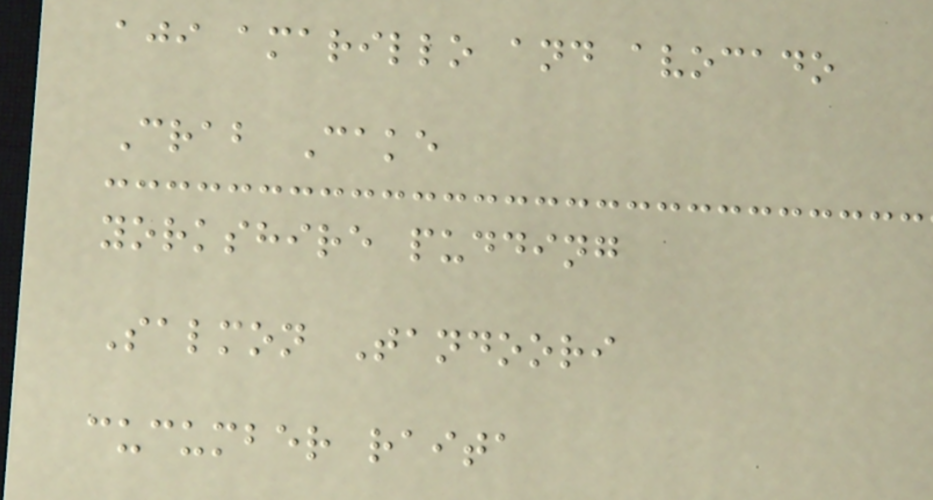aji amarillo and avocado
Crab Cake
yorkshire pudding
Salmon Tandoori
cucumber raita
